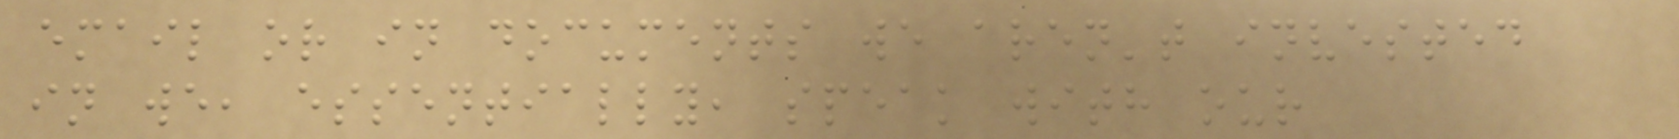email or in documents we aren't invested
in we, essentially, speak with our
